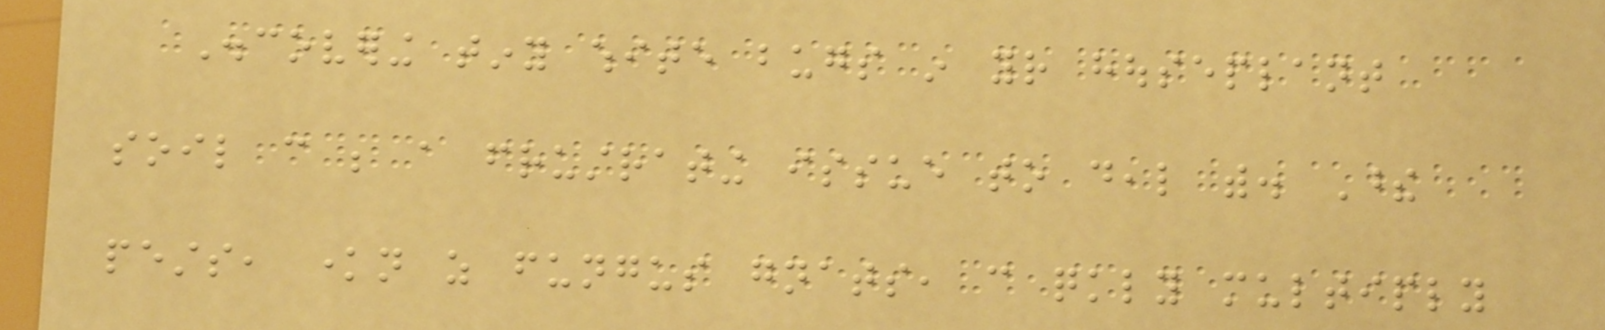Discovering tiny white bugs in your houseplant
soil can be a frustrating issue to deal with. These
pests, known as fungus gnats, can quickly multiply
